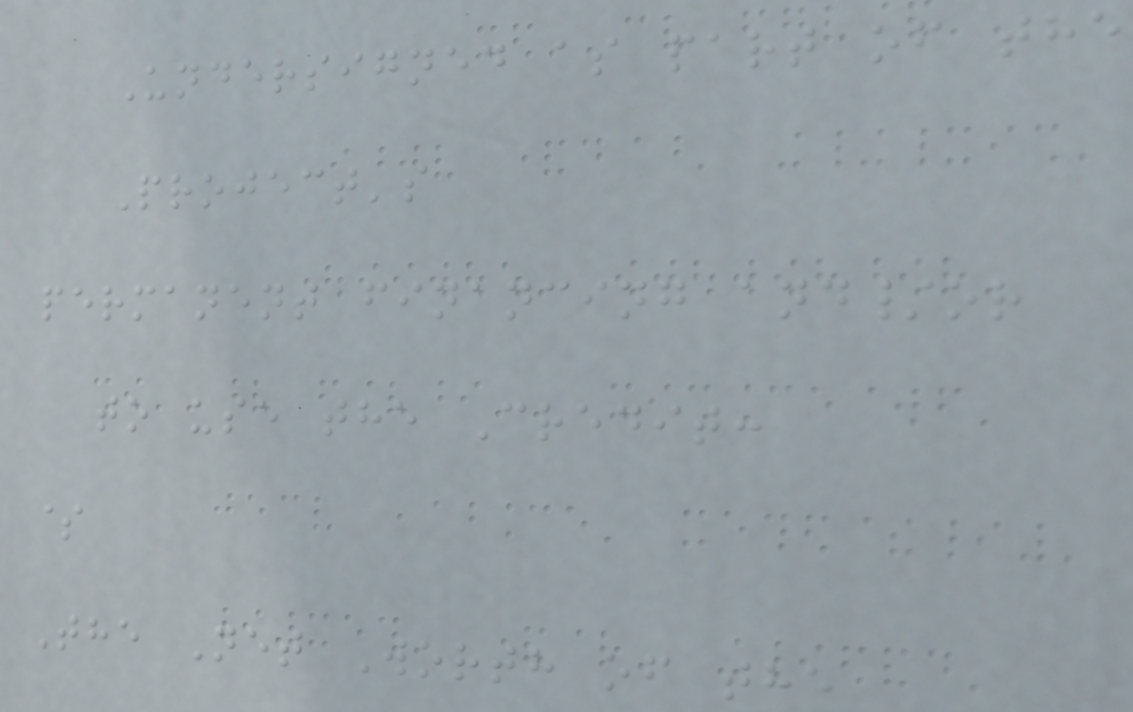Undersigned as part of the
Project's
permanent financing and/or
to use the Credit:
$
The Net Worth of the
